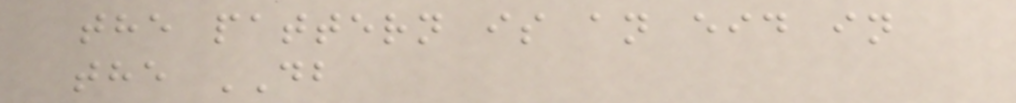the pattern is an eid in
the DB
